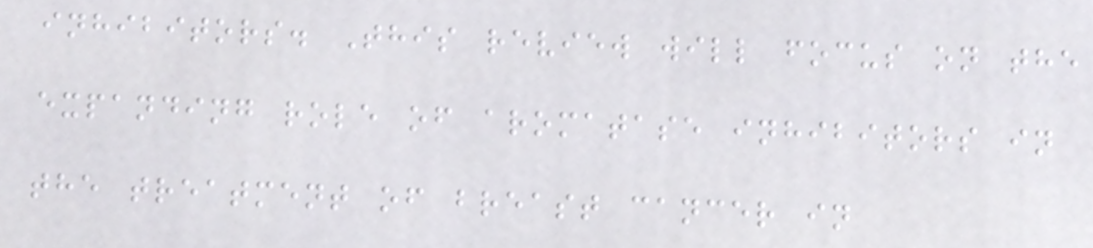inhibitors. This review will focus on the
expanding role of aromatase inhibitors in
the treatment of breast cancer in
